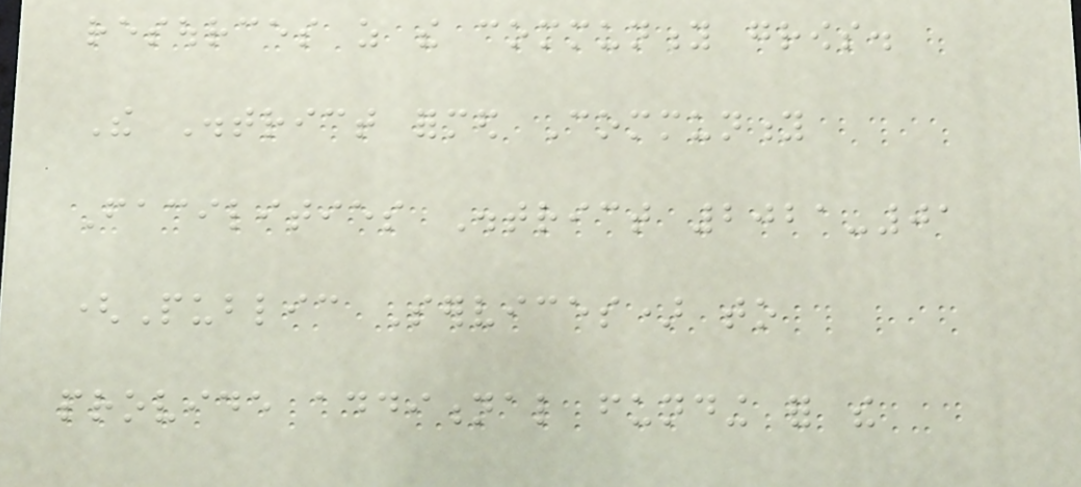resources as the community grows.
The District formed Community
Facilities District 2021-01
(Public Services) to
provide additional funding for the
